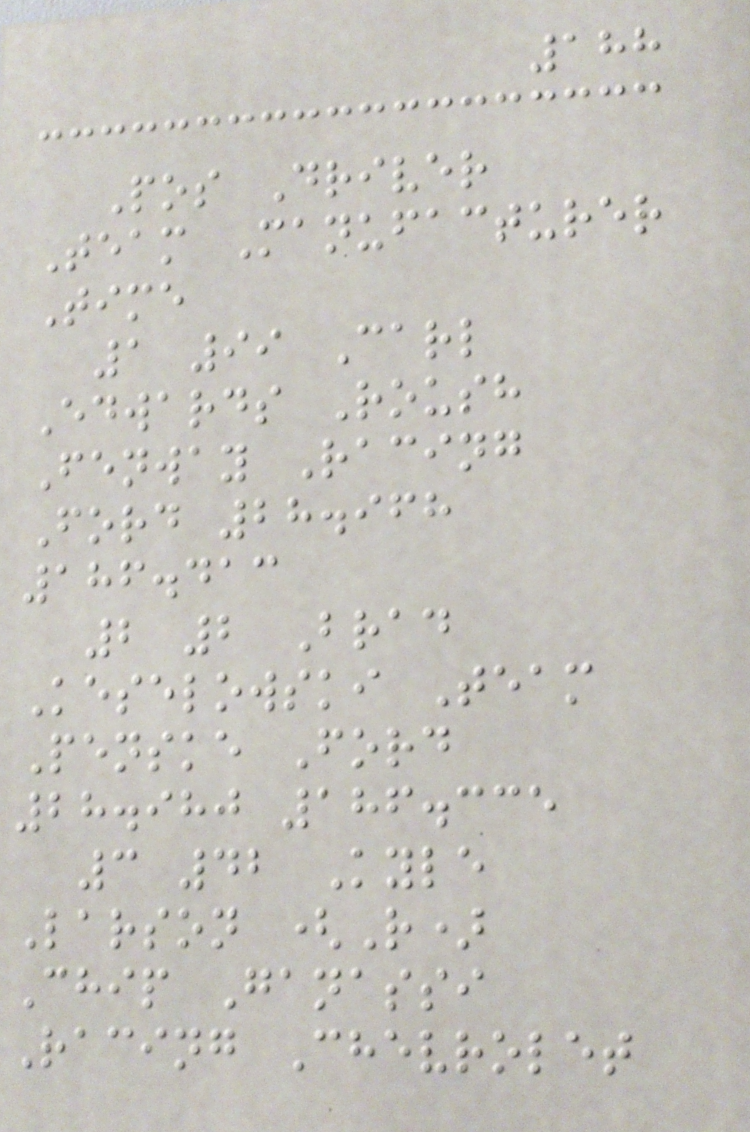188
Pos Driver
Team Manufacturer
Time
1 99 Carl
Edwards Roush
Fenway Racing
Ford 28.968
186.413
2 2 Brad
Keselowski Team
Penske Ford
28.980 186.335
3 42 Kyle
Larson (R)
Chip Ganassi
Racing Chevrolet
